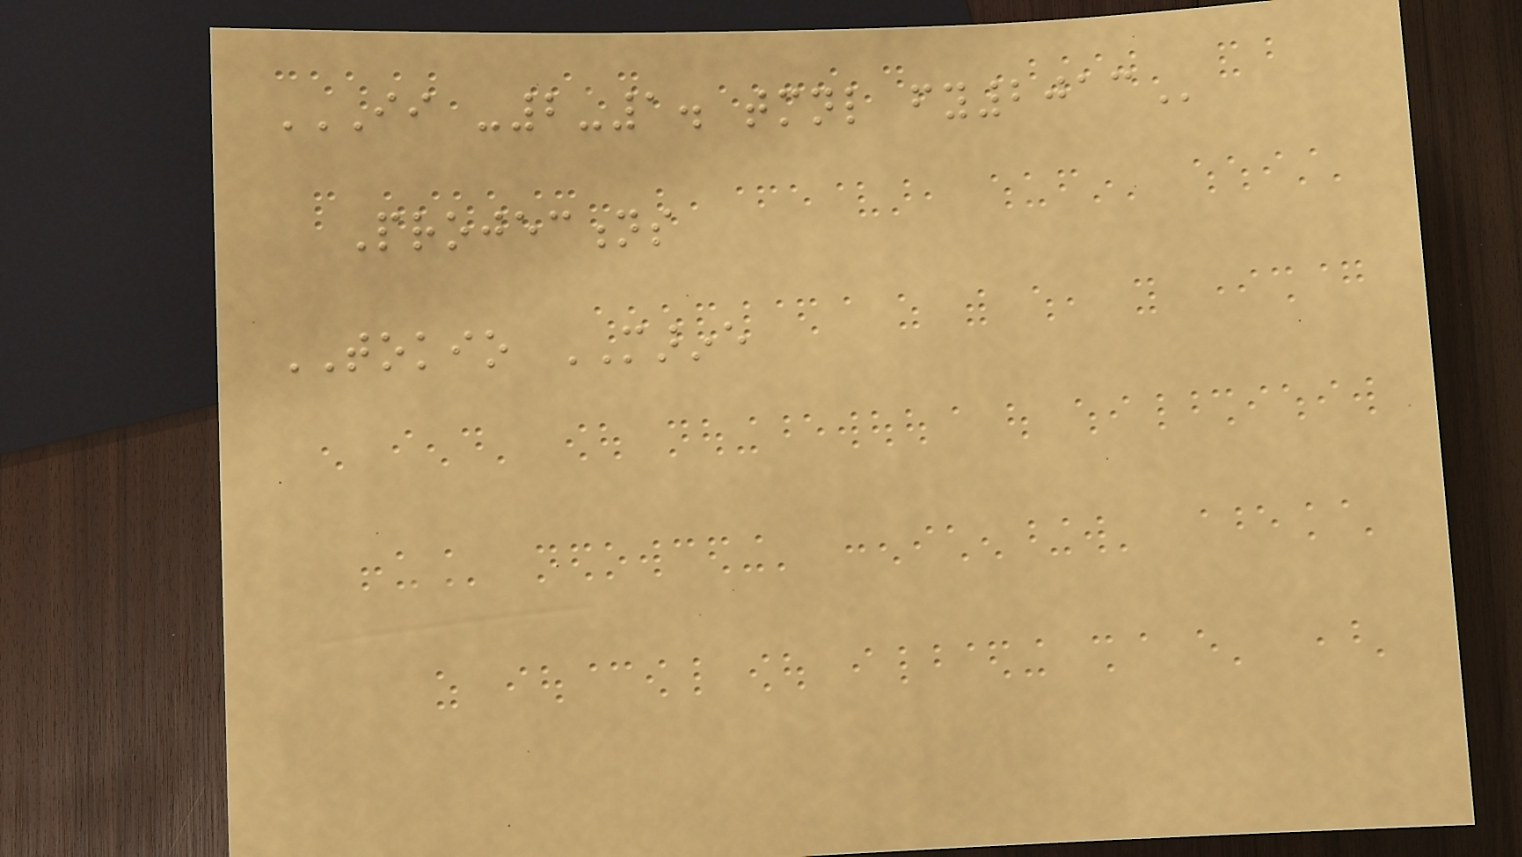II -2-1. TMNL FY2013
Projections
TOKIO MARINE
